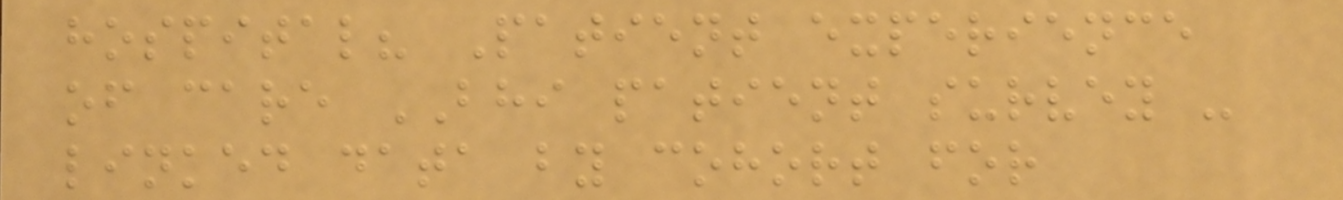hospital? Patient experience
of care BHI patient survey -
linked data by cohort for
